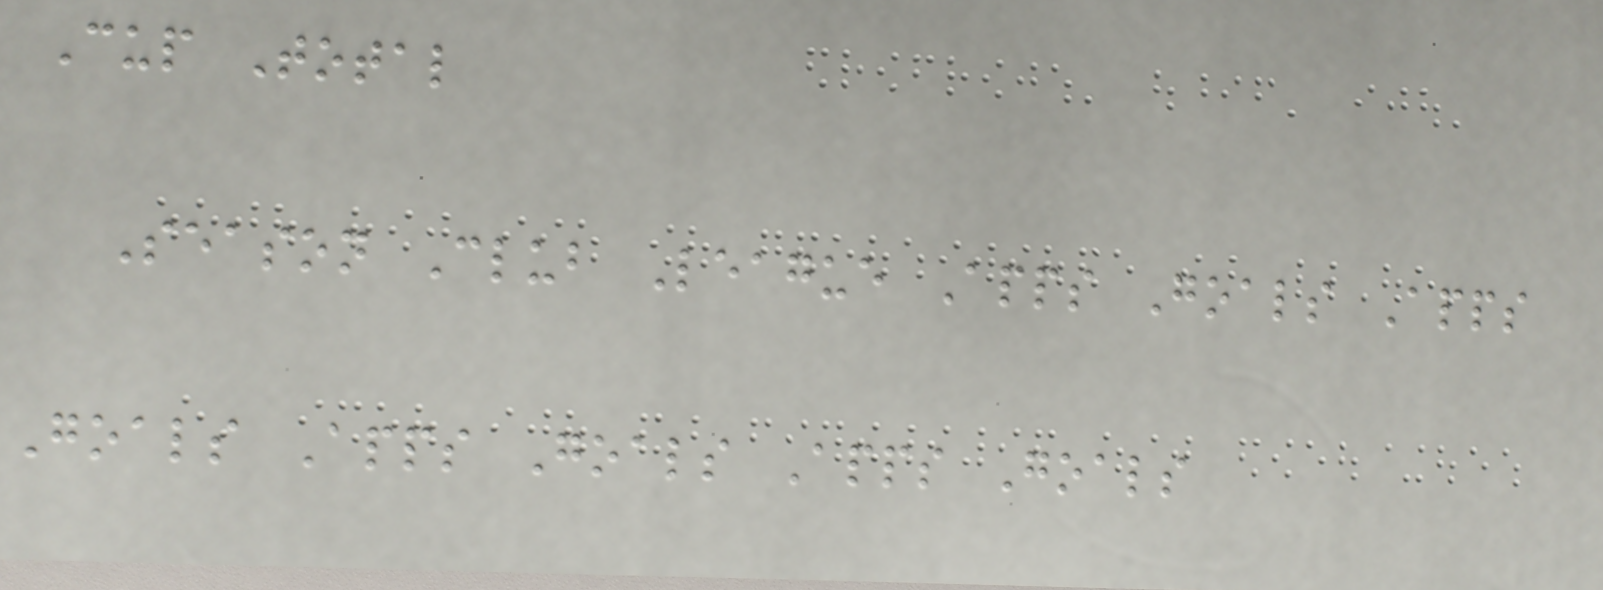Cup Total
Season Club League Apps Goals Apps
Goals Apps Goals Apps Goals
